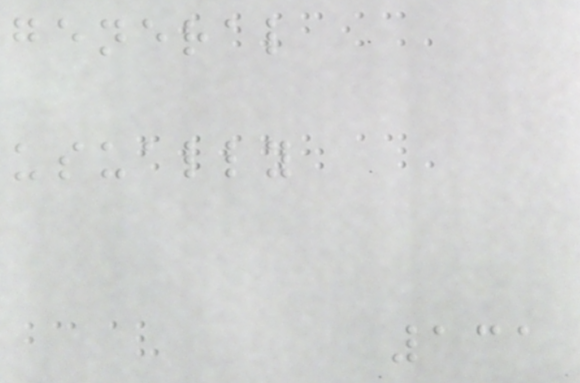general
usually
131
